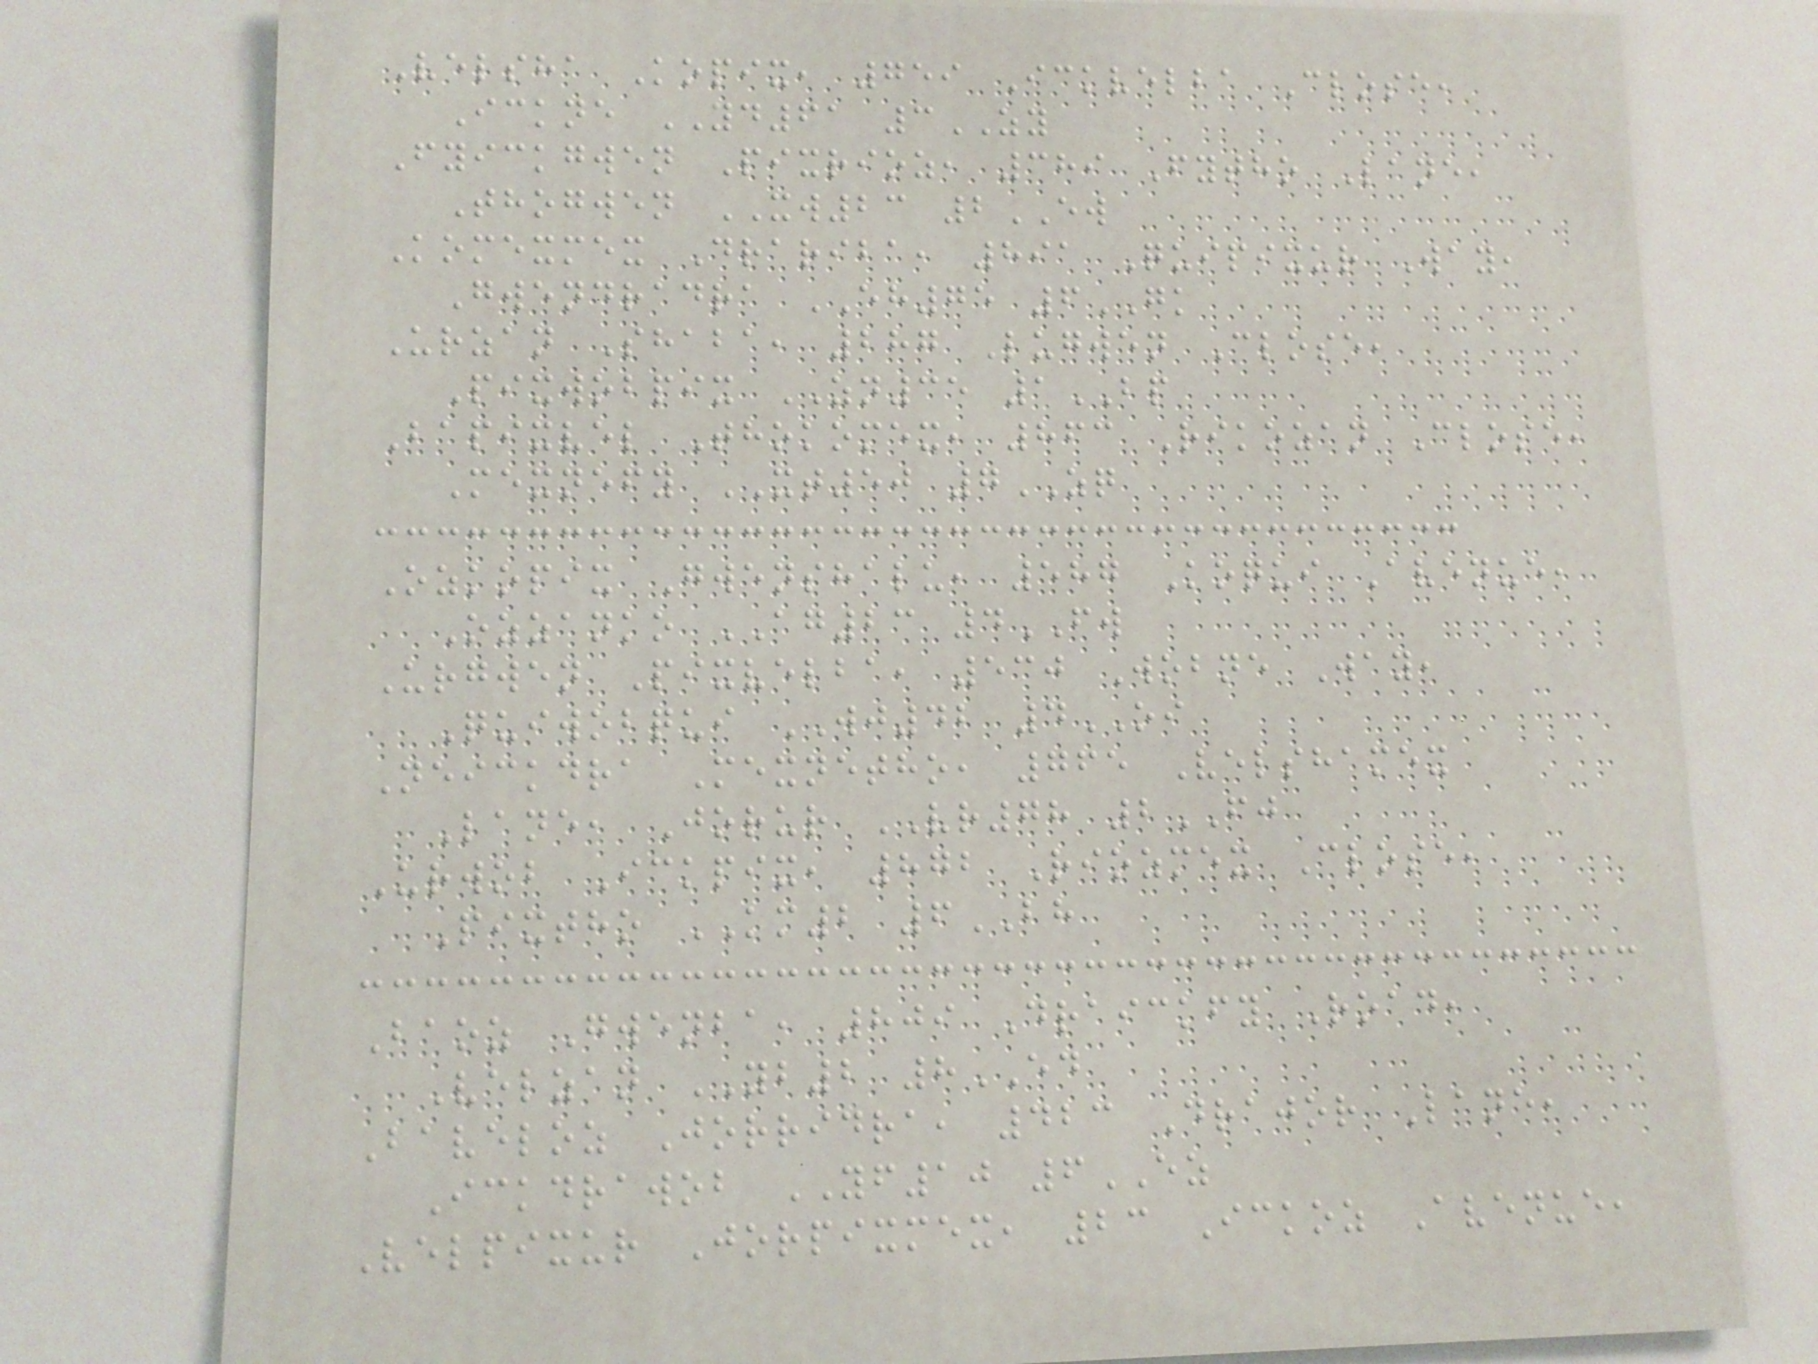Velsha Kopix, 759 Ickvelba Close,
Ickne YD61 3ZY
Fyickgwen Pixrioz, 389 Fytho Lane,
Thogwen XW23 2EW
Komexmex Drariba, 891 Quipixur Way,
Gwendradra EH75 6GK
Urzan Shaba, 287 Lugwen Close,
Pixwobpix ZN35 1BP
Bapixvel Thokomex, 863 Rikozan Close,
Mexnefy XT50 7ZQ
Ozkopix Gwenshalu, 587 Koqui Avenue,
Ozzanko AG23 4FW
Urgwen Pixvelba, 530 Wobne Way,
Quiwobqui WJ42 4OI
Neickdra Mexnetho, 765 Velshamex
Lane, Jorur VR78 2FJ
Urwob Ickpix, 872 Riozmex Close,
Pixtho KM2 6BH
Baoz Gwenba, 809 Draickfy Road,
Velzan YB2 8ED
Baveloz Jorridra, 423 Drajor Lane,
Ickdrawob YF10 6EZ
Velpixur Jorpixmex, 23 Ickoz Avenue,
